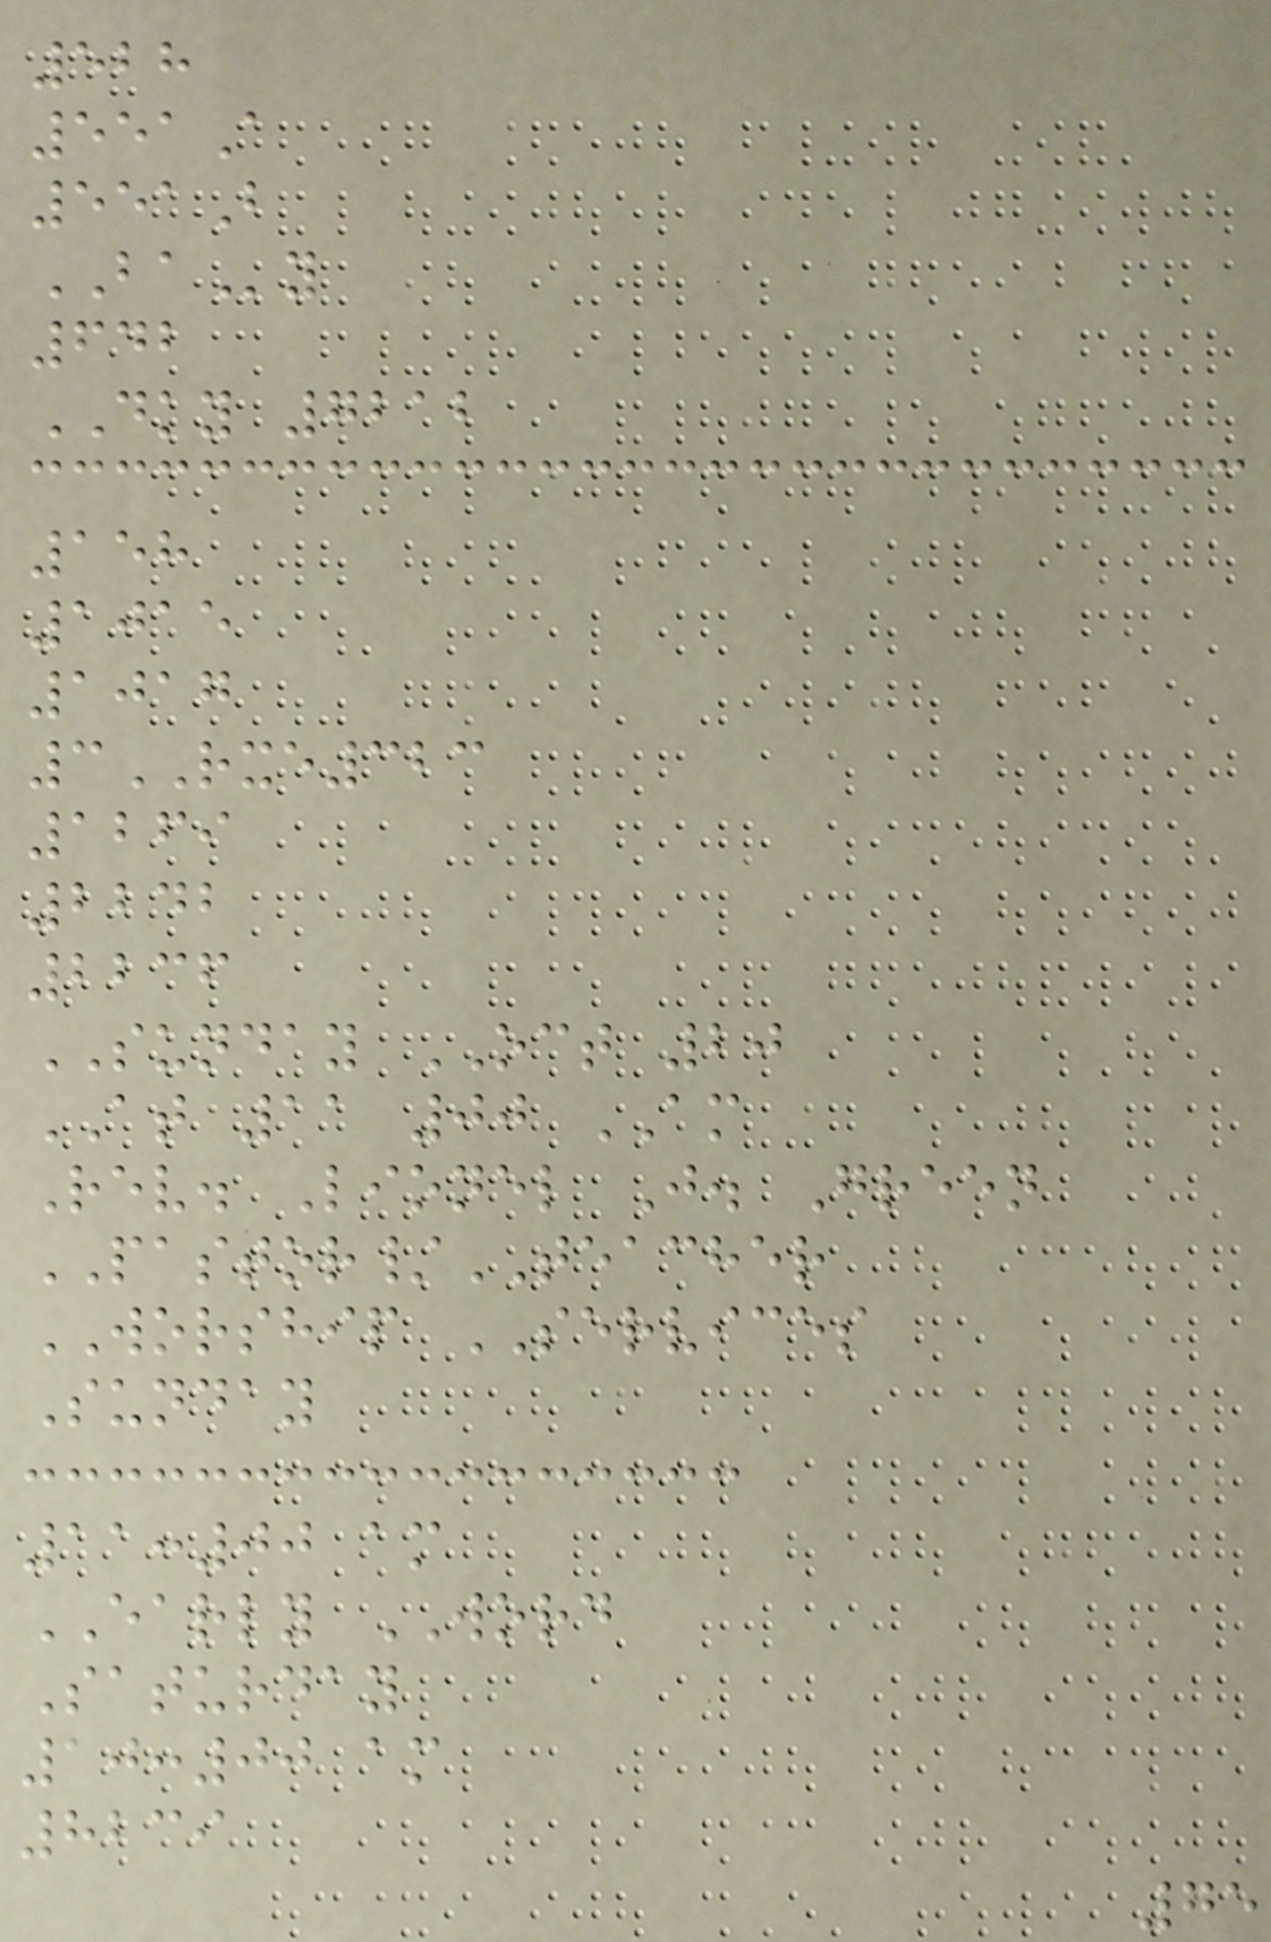528
551A
551B
BAy
642
DKY 7212
158
1015
1017
3RXE323
1269
2242
2236
SUNDAY OCT 20
AT 11 00 AM
Rev. Lionel J. Green
PASTOR/TEACHER
WORSHIP SERVICES
Sunday
11:00 am
EARLY WORD
Saturday
10:00 am
8239
75
